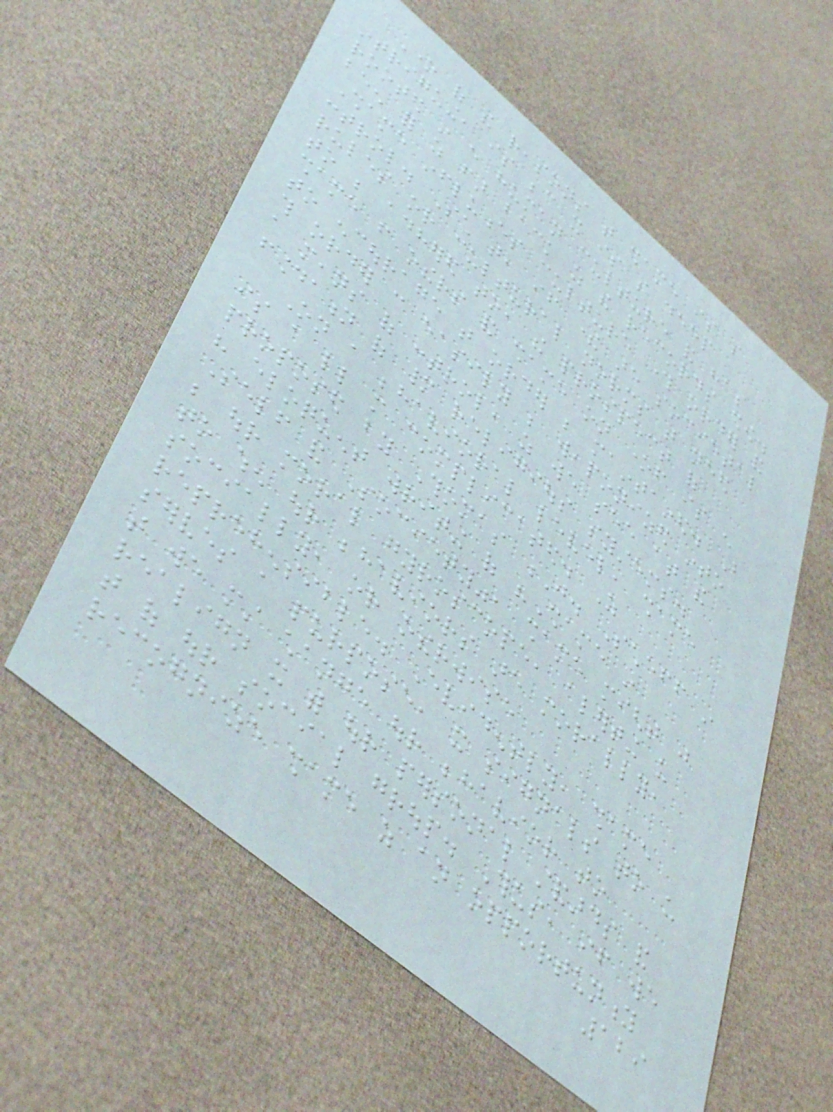One of the reasons that shame is so
intriguing, is because it is so deep
rooted in every human culture and has
been for as far back as the records show.
Shame influences culture through order and
control. Such that, if there are societal
rules or cultural norms that need
to be adhered to, the prospect of
shame from others and shame on oneself is enough
to encourage that order be maintained. But
this order can easily be weaponized into
a means of control, as we see at the
foundation of many religious systems.
On a behavioral level, shame
is a little more complicated. As
proposed by Thomas J. Scheff in
his eloquent writing of "Shame in
Self and Society", shame might just
be our moral gyroscope, alerting us
to when our behaviors are morally,
socially, or otherwise
reprehensible. Evidently, shame
serves a purpose, it signals to us
that we must change our behavior to
realign it with our personal standards and
that of our social group. Thus, if we
recognize shame as an opportunity
129
